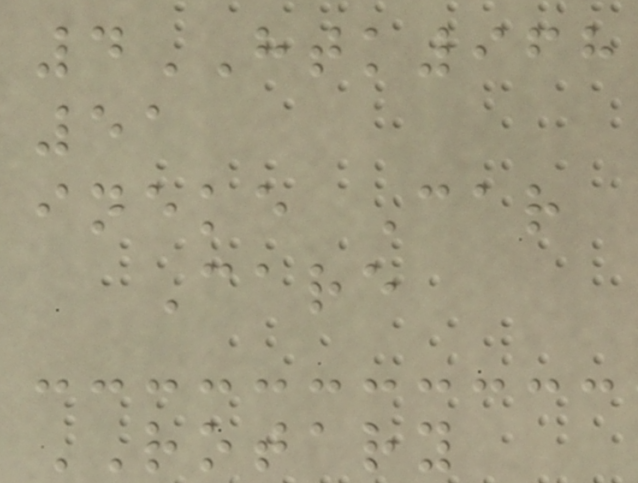4HTK968
51
ineke Car
Care
ROTARY
